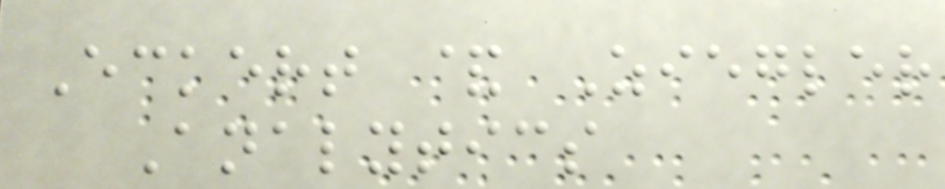Eckert & Ziegler
Analytics
